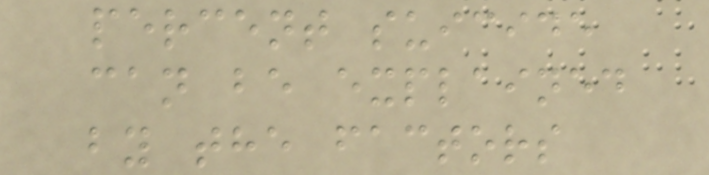percent suicide
can be explained
by the factors
